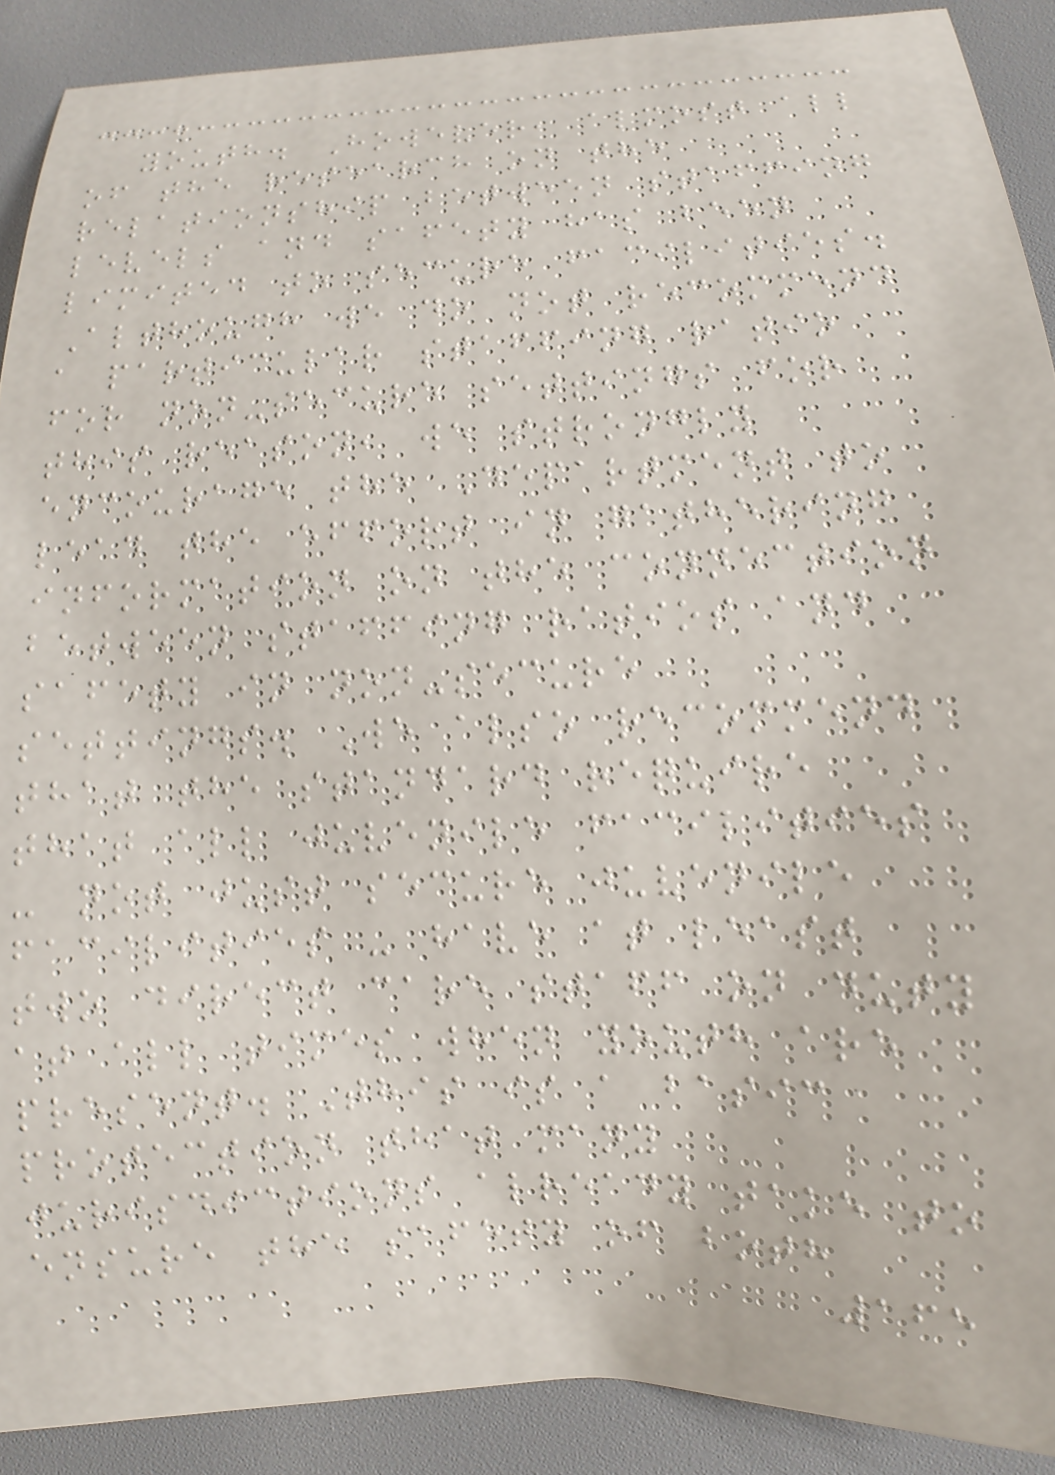youth. However, almost all
of the research on the
relationship between staffing
levels and safety has been
limited to secure facilities.
Although we do not recommend
a particular staffing ratio
for non-secure settings for
this reason, we strongly
encourage the Department to
lead the effort in gathering
information on the connection
between staffing ratios and
safety in non-secure
settings. We also recommend
that the standard require
that all juvenile facilities
- not just secure juvenile
facilities - have at least
two direct care staff on duty
at all times when youth are
present. This is a basic
protection that many
jurisdictions already take to
ensure the safety of both
165
